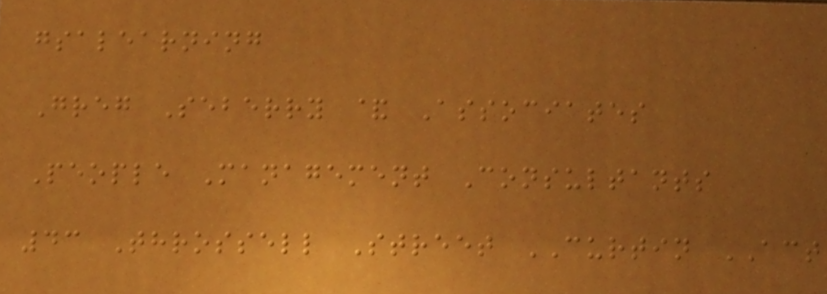gsalearning
Greg Seberry & Associates
People Management Consultants
43 Throssell Street CURTIN ACT
